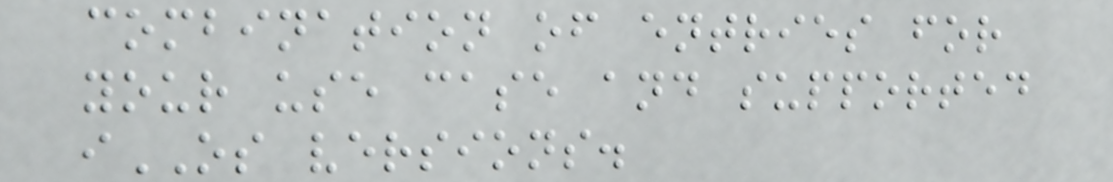combination of entries for
your use case and supported
iOS versions.
